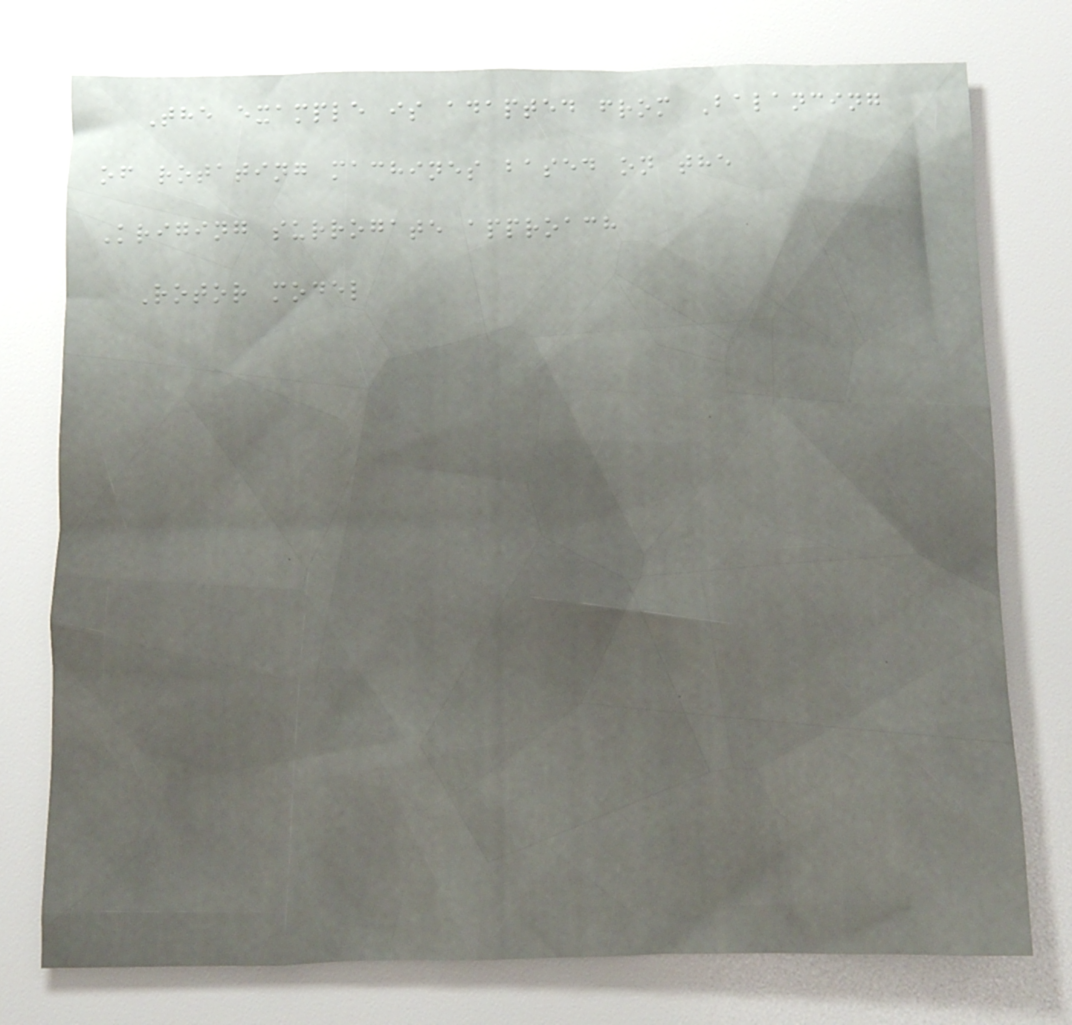The example is adapted from Balancing
of rotating machines based on the
Kriging surrogate approach
Rotor model
